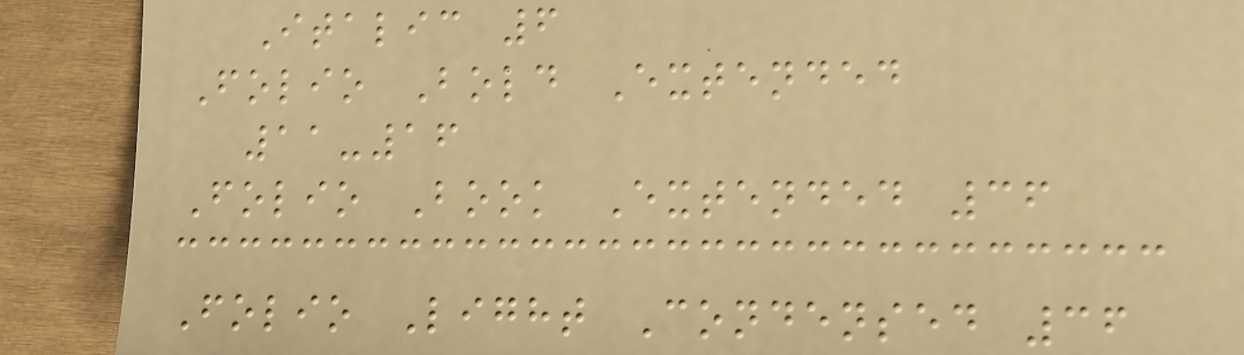Italic 6
Folio Bold Extended
11-16
Folio Book Extended 36
Folio Light Condensed 36
